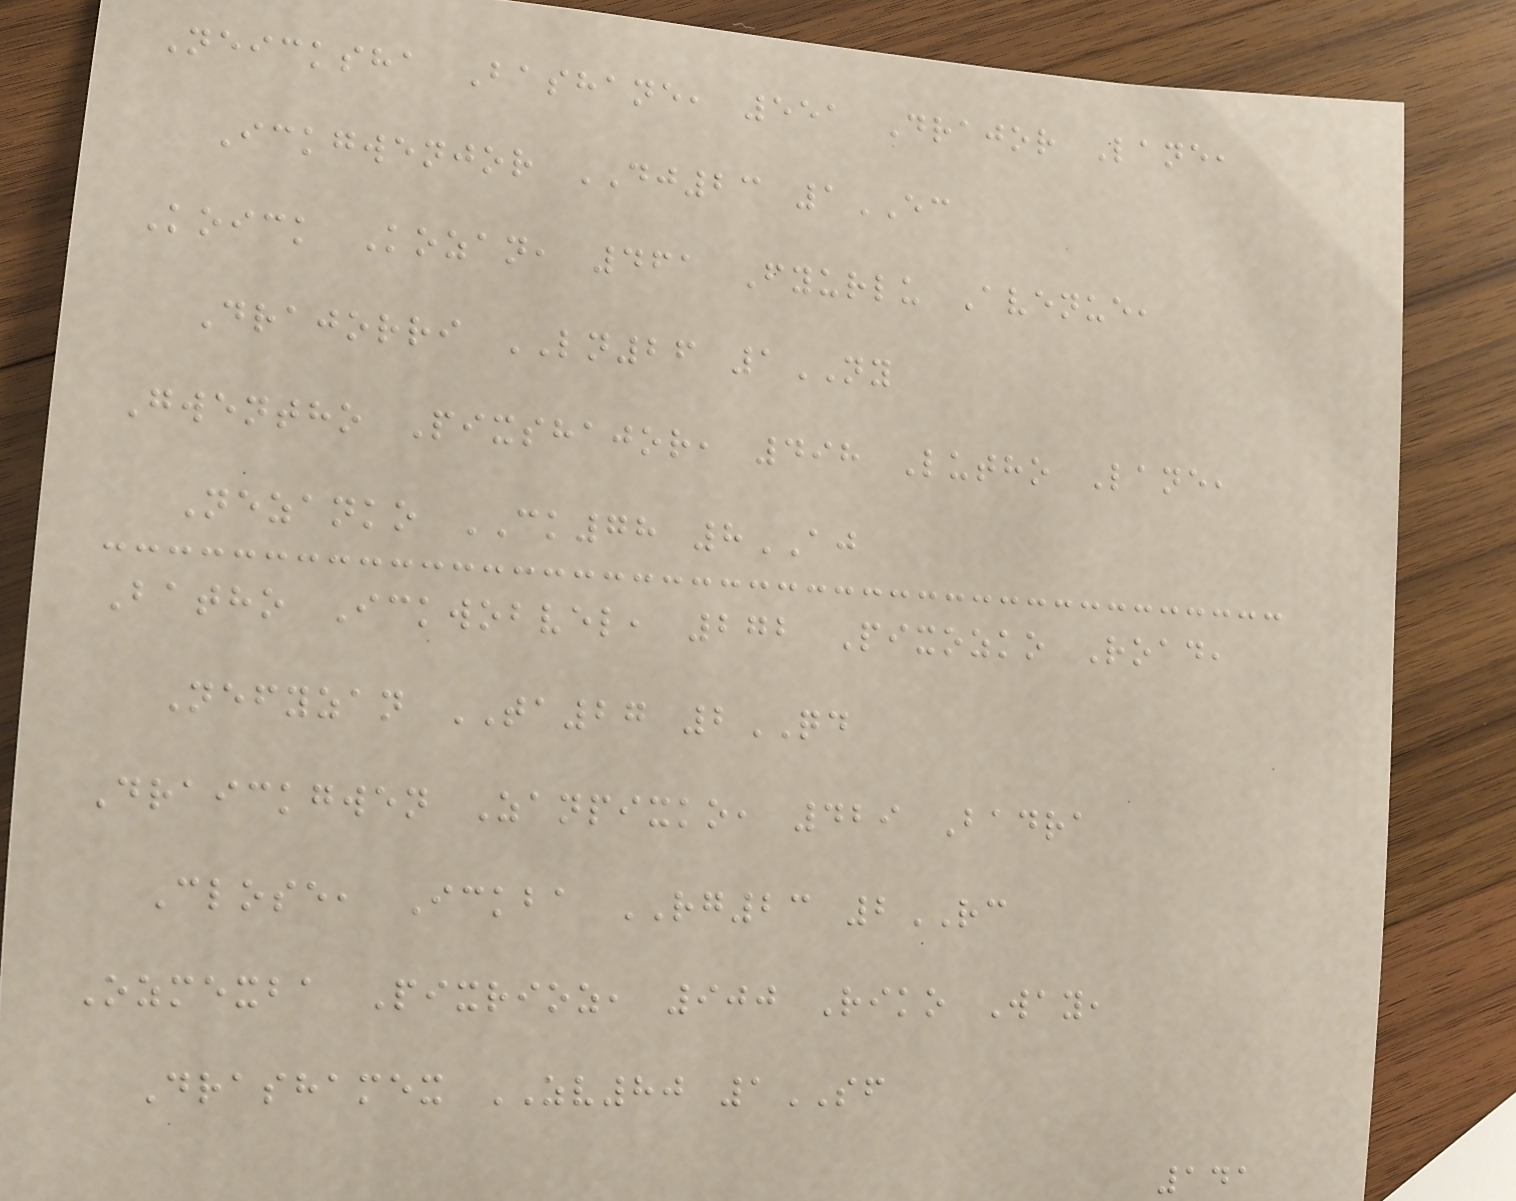Neicksha Bashane, 551 Drajor Lane,
Ickgwenjor DJ23 1EC
Koick Kozan, 461 Fyurlu Avenue,
Drajorri LN26 1NY
Gwentho Pixshajor, 498 Lutho Lane,
Nezanko CK78 8AJ
Batho Ickwobvel, 272 Pixozko Road,
Nefyzan TA27 2QD
Draickgwen Zanpixko, 429 Badra
Close, Ickba RG23 2RC
Ozmexba Pixrioz, 900 Riko Way,
Drashamex ZV80 1SF
141
